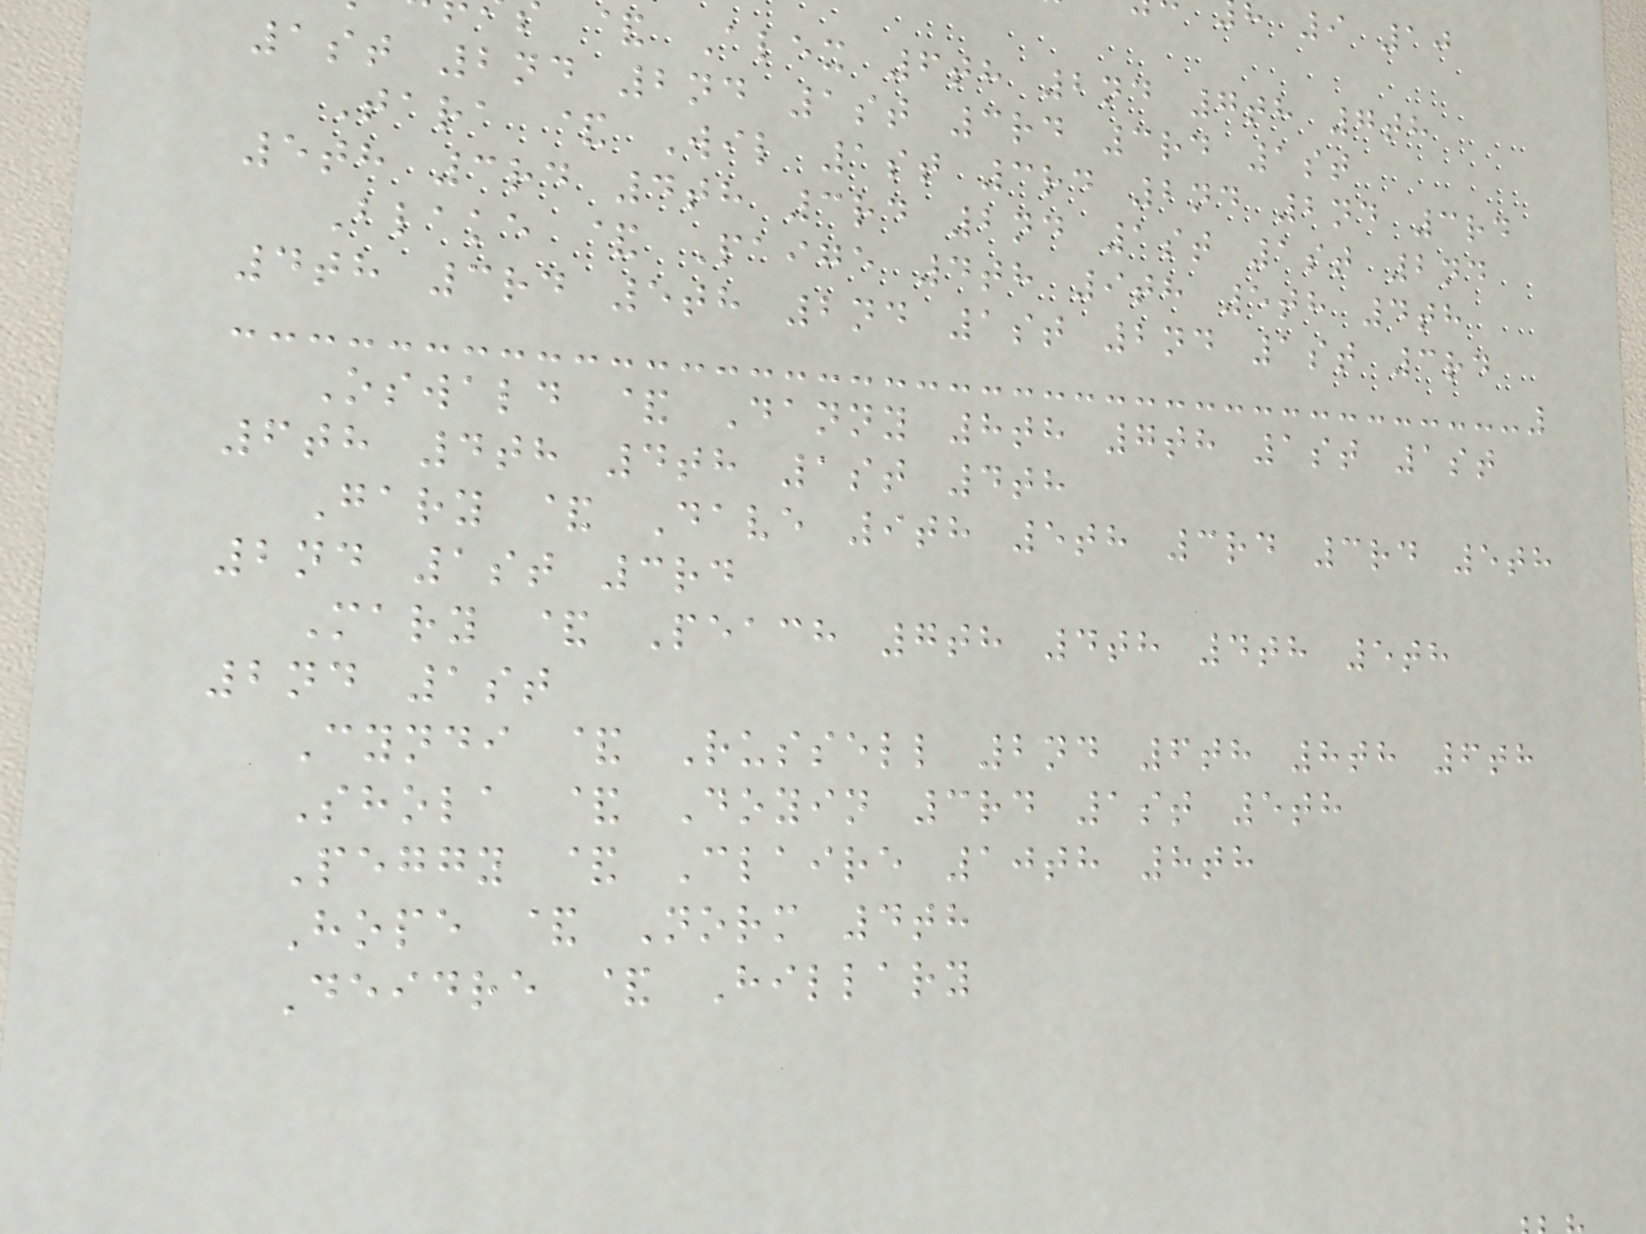& Alex 6th 2nd 7th 7th
1st 2nd 2nd 1st 3rd 3rd 1st
Tara & Wil 1st 3rd 2nd 2nd 3rd
5th 3rd 4th 3rd 2nd 1st 1st 2nd
Blake & Paige 4th 9th 5th 4th
4th 3rd 5th 2nd 1st 2nd 1st 3rd
Oswald & Danny 8th 7th 1st 1st
6th 4th 4th 1st 4th
Gary & Dave 9th 5th 3rd 3rd 5th
2nd 1st 3rd
Mary & Peach 7th 4th 4th 5th
2nd 1st
Cyndi & Russell 2nd 6th 8th 6th
Shola & Doyin 3rd 1st 5th
Peggy & Claire 10th 8th
Hope & Norm 4th
Deidre & Hillary
